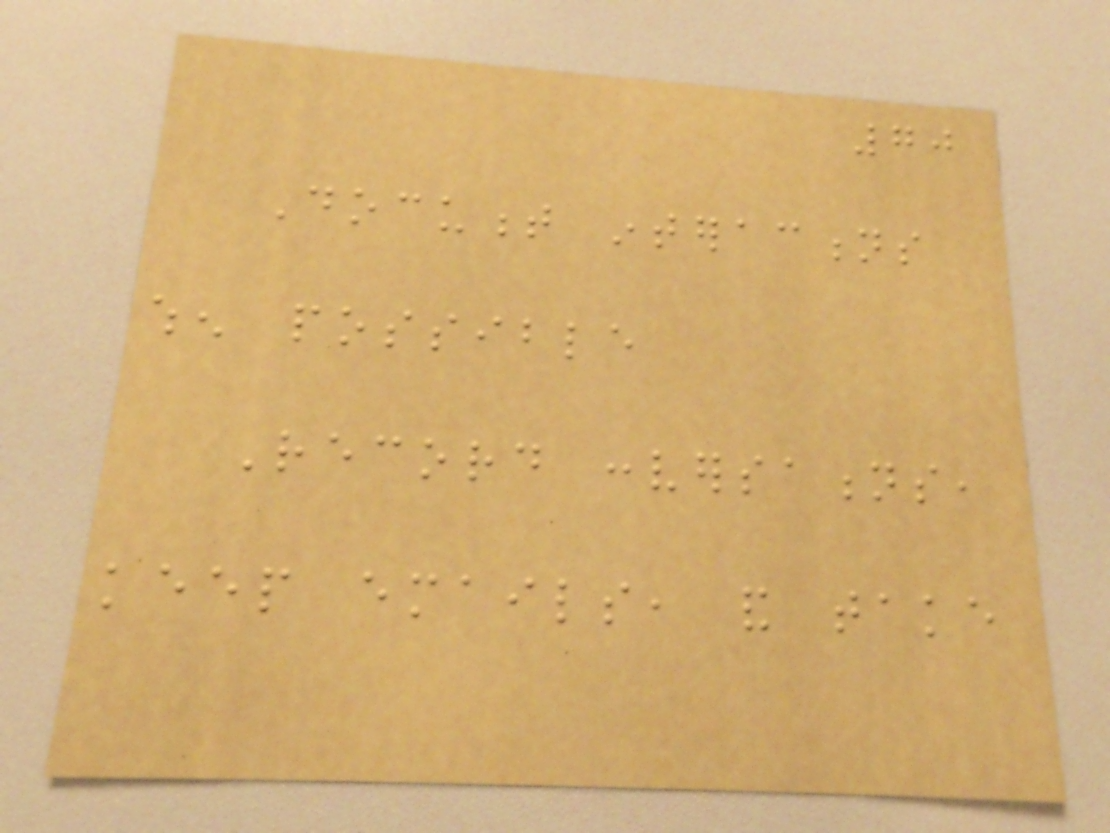70
Document interactions
when possible
Record conversations,
keep emails, and take
